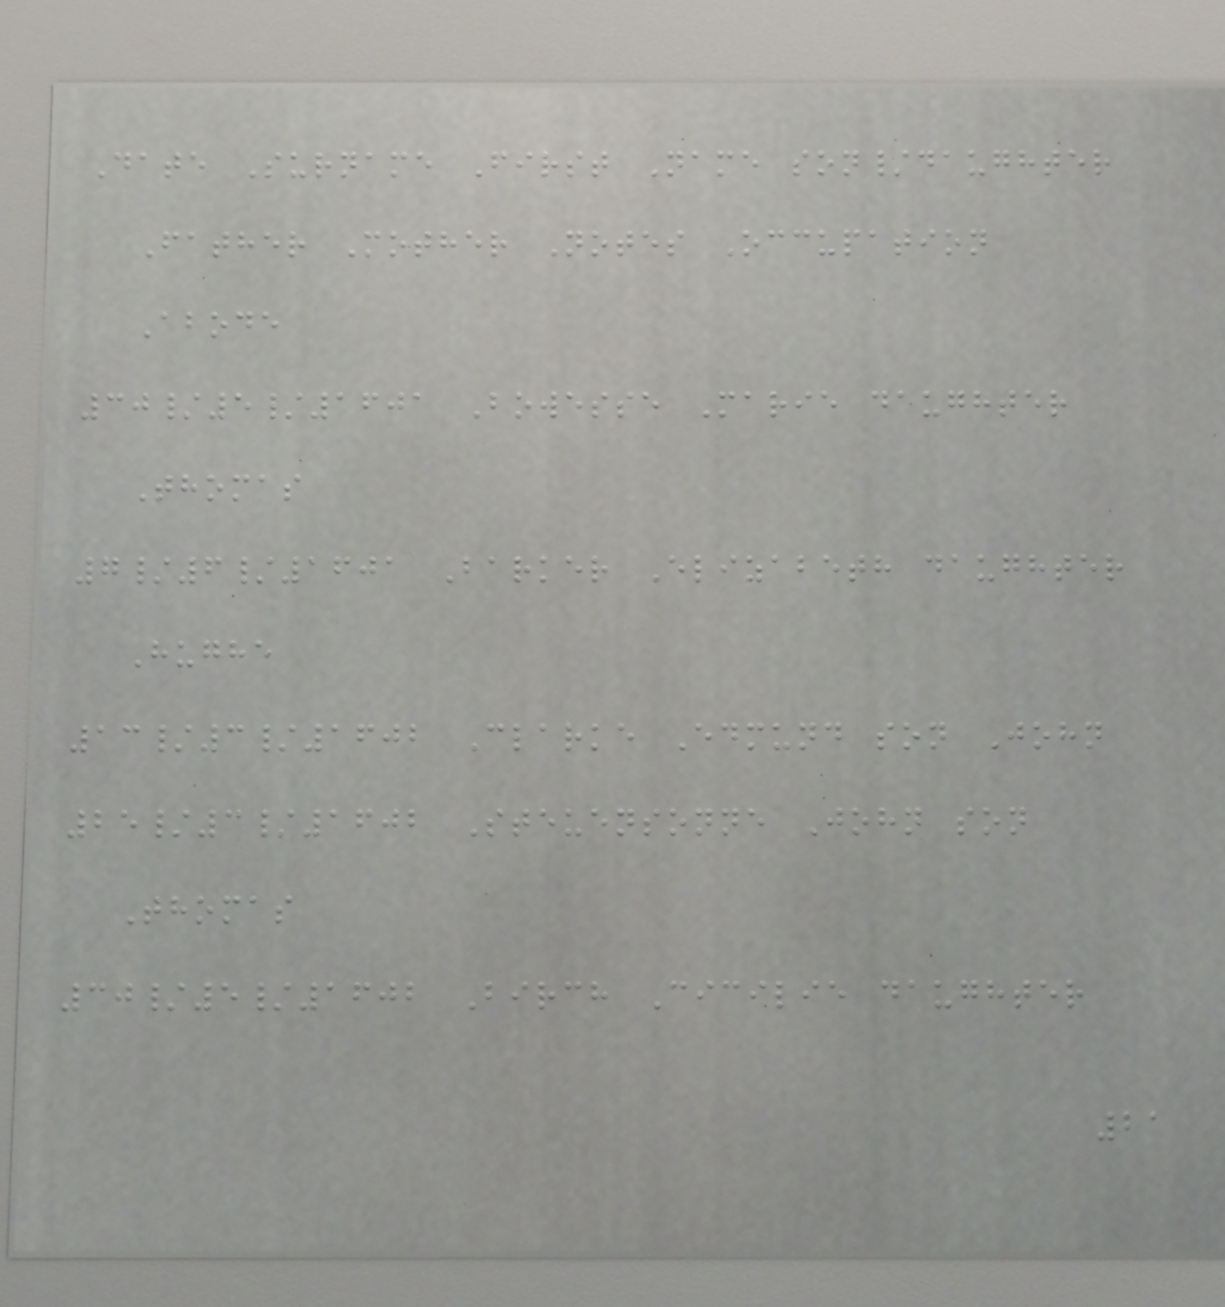Date Surname First Name son/daughter
Father Mother Notes Occupation
Abode
30/5/1601 Bowesse Marie daughter
Thomas
7/6/1601 Barker Elizabeth daughter
Hughe
13/3/1602 Clarke Edmund son John
25/3/1602 Steuensonne John son
Thomas
30/5/1602 Birch Cicilie daughter
21
